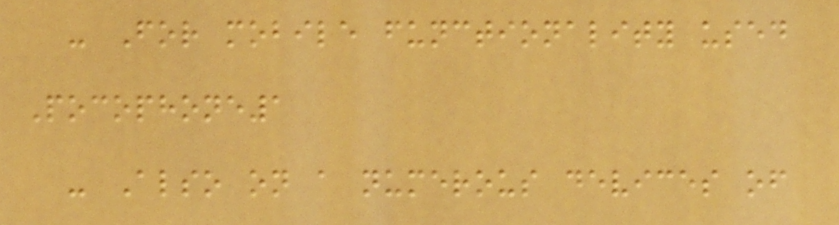- For mobile functionality used
Pocophone1
- Also on a numerous devices of
